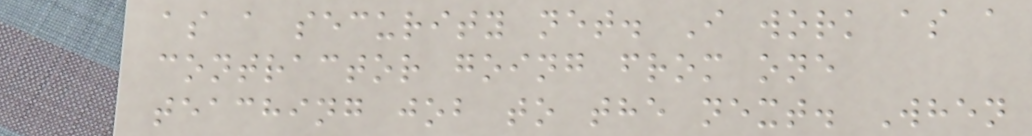as a security net. I work as a
contractor going from one
teaching job to the next. When
